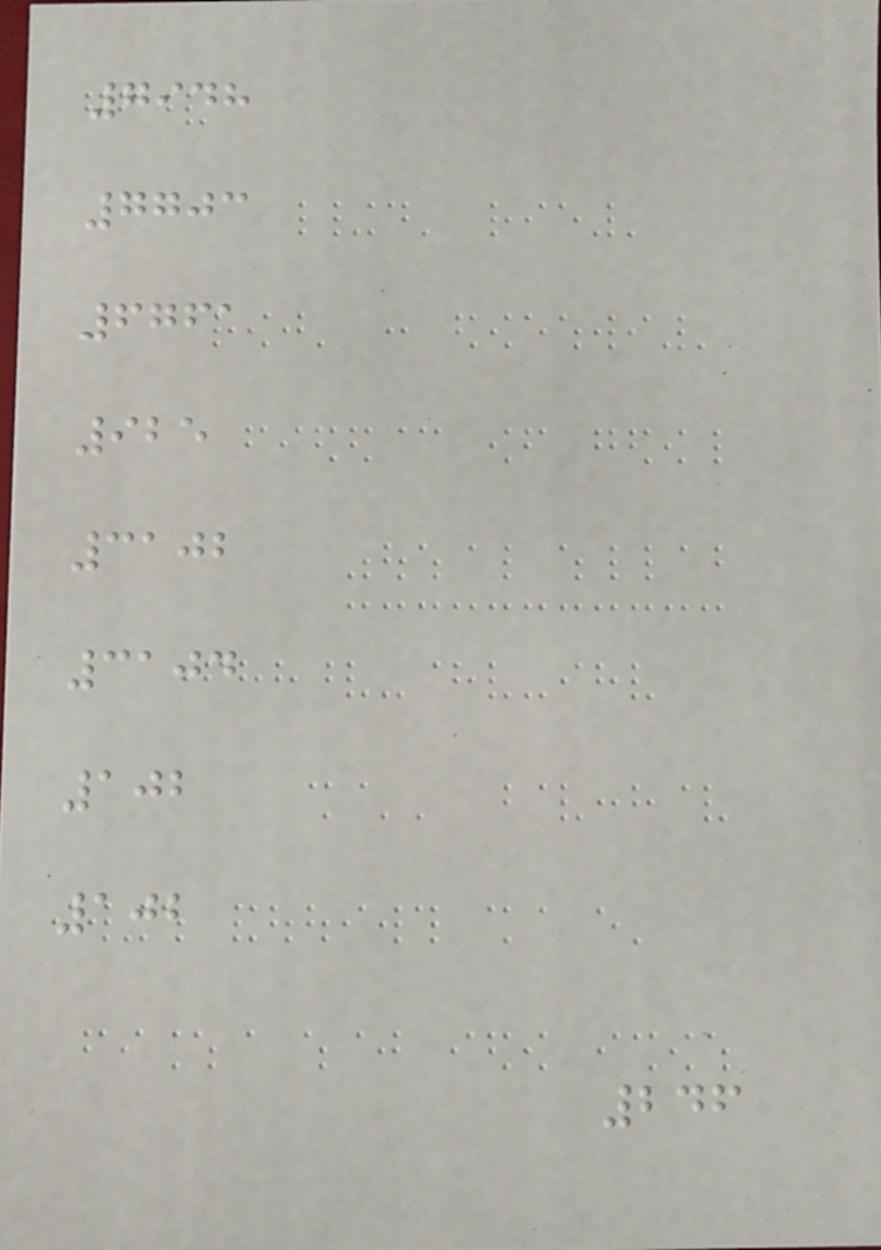7948
7703
6761
925
3102
3104
102
102
246
